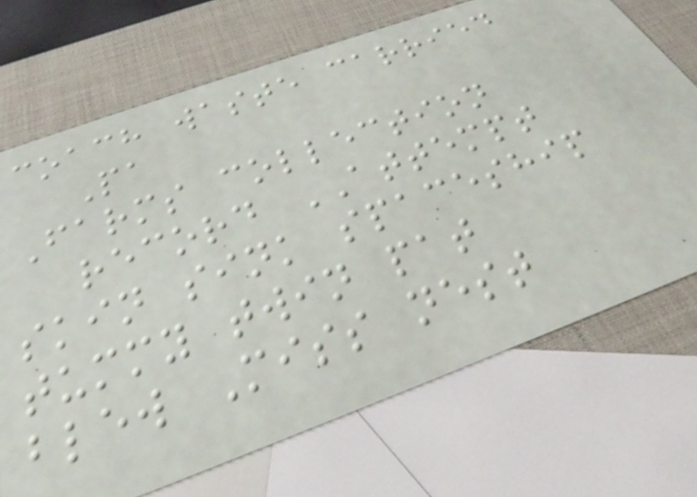coach waste carried
Pa
Farms collection
record ATTEMPT
skin sink spaceship
tummy twin pat
blew Miss nest
